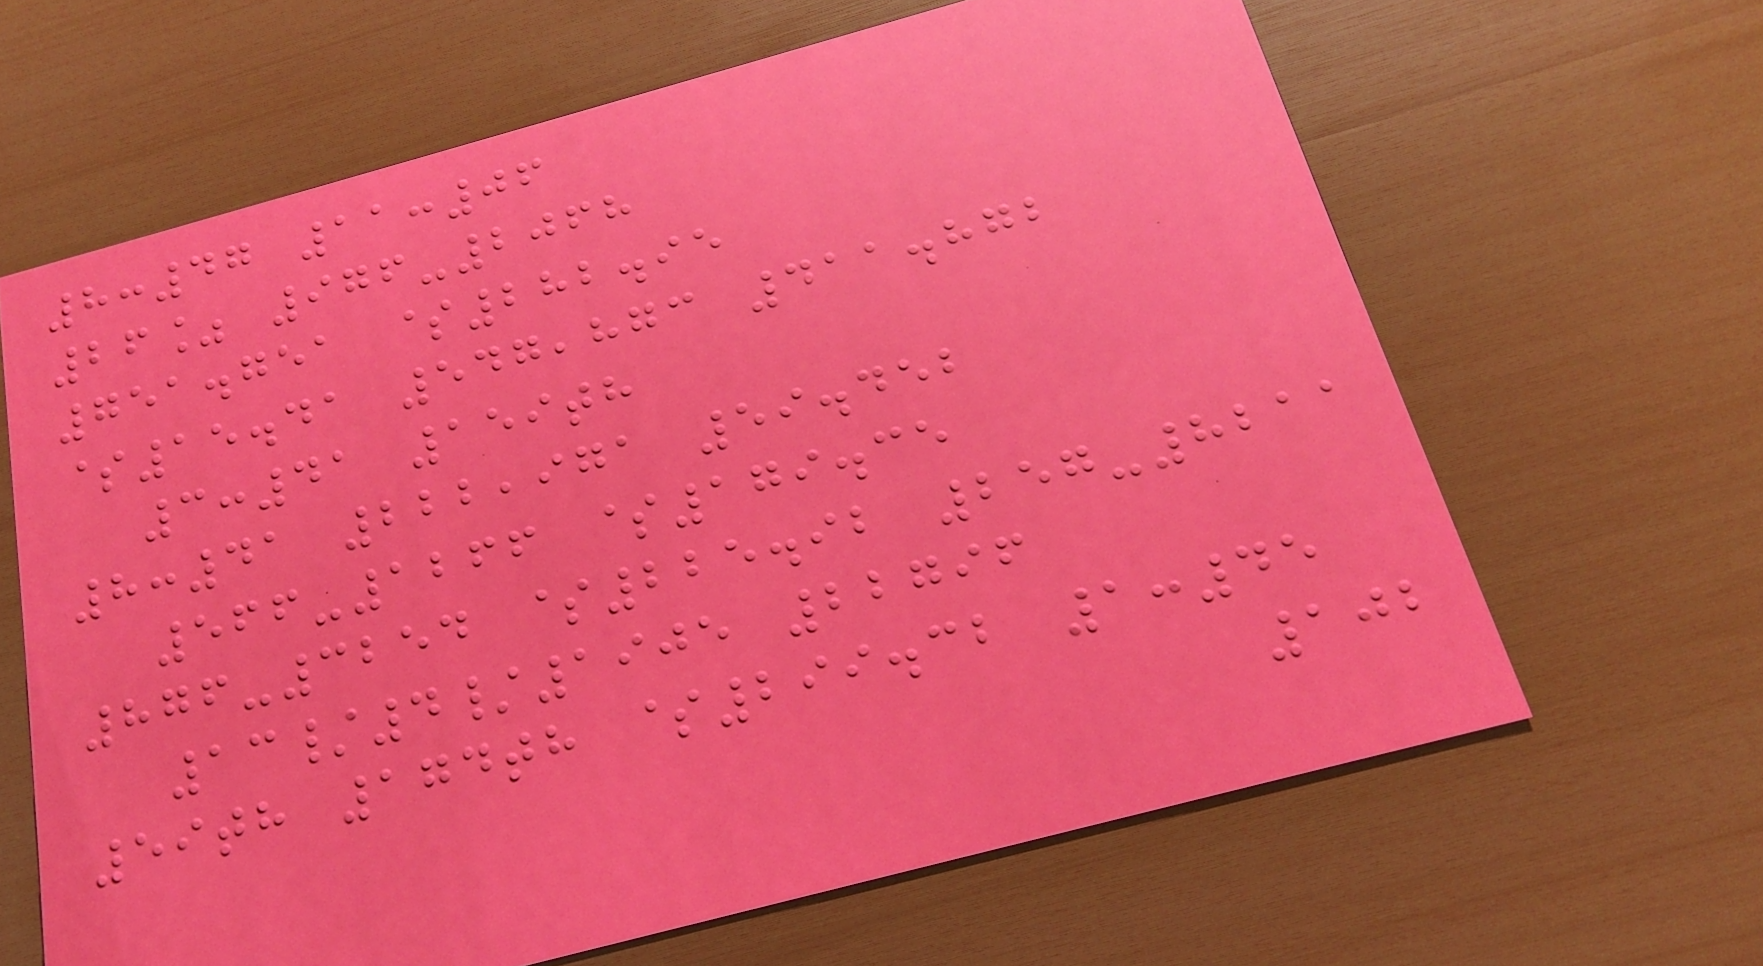8:47 11:06
26% 976-2068
751.751 $282.95
$15.41 547,873 411.872
3:41 159th
8:41 222,971 59.452
566-1266 $179.35
876-3254 $225.92 257-8211
13/4/1905 22796
59th 174th $299.32 1:45
102
